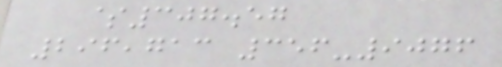$307.57
296,713 356-9076
